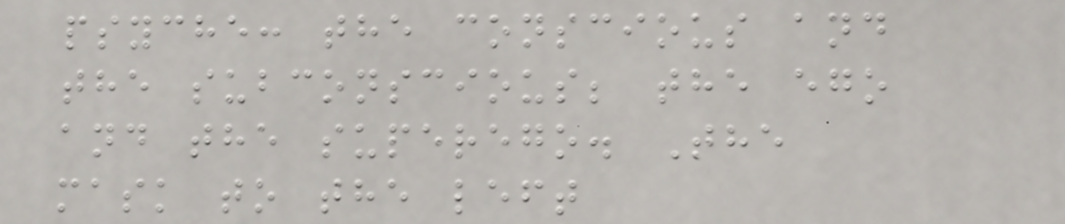psyche: the conscious and
the subconscious; the ego
and the superego. The
mask to the left
